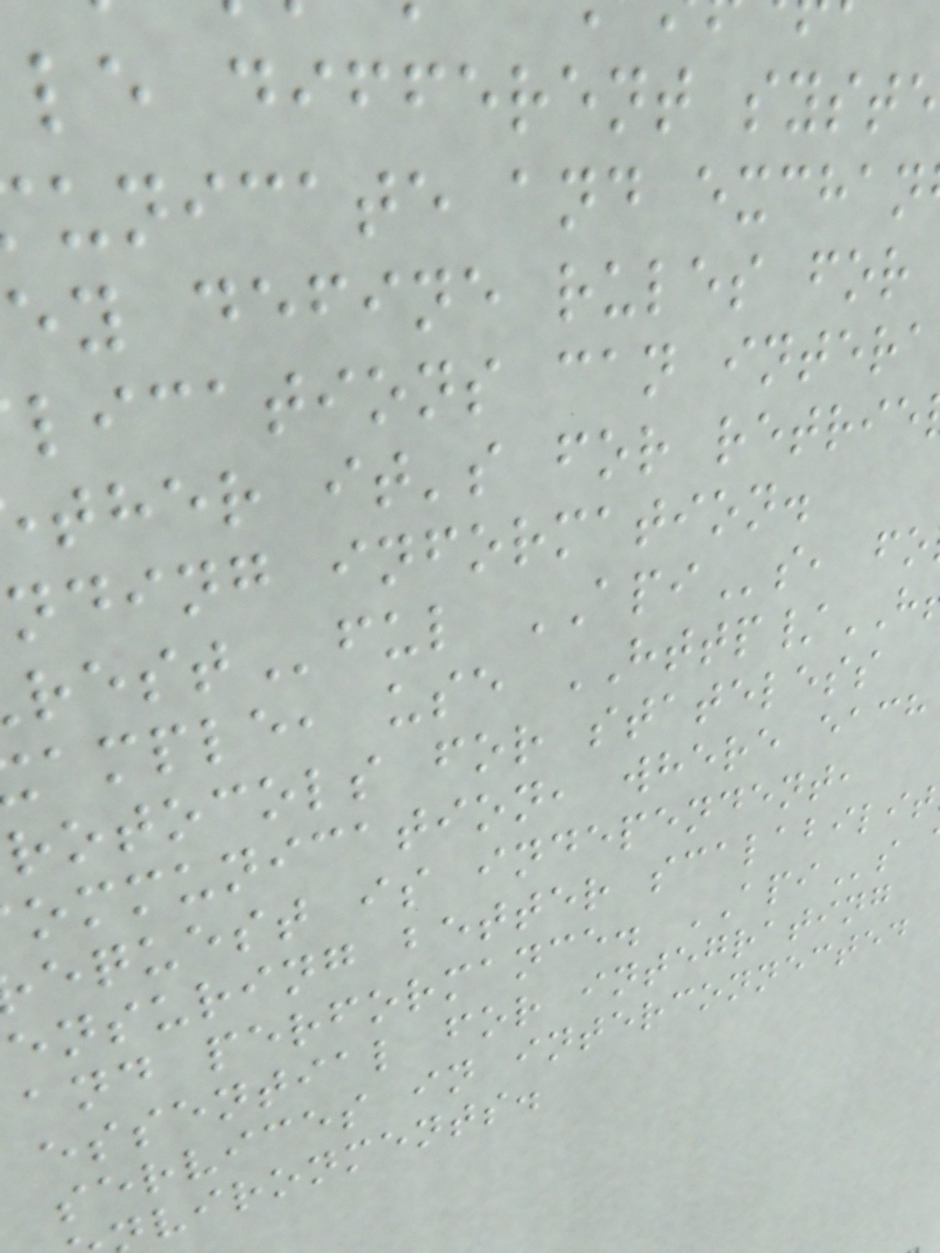le different syste
unicate and exchan
ey define rules for
lications can intera
ther it's for retrie
nding information.
ful APIs, fo
ample, use HTTP/
rotocols for stateless
ommunication, where each
equest is independent,
ensuring better scalabilit
and performance. APIs
essential for integrating
services in interconnected
vironments.
